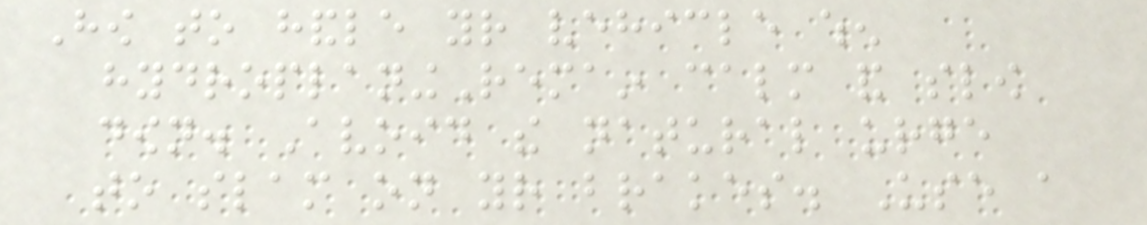How to handle your vehicle when
hydroplaningRemain calm and slow
down. Avoid the natural urge
to slam on your brakes. Use a
